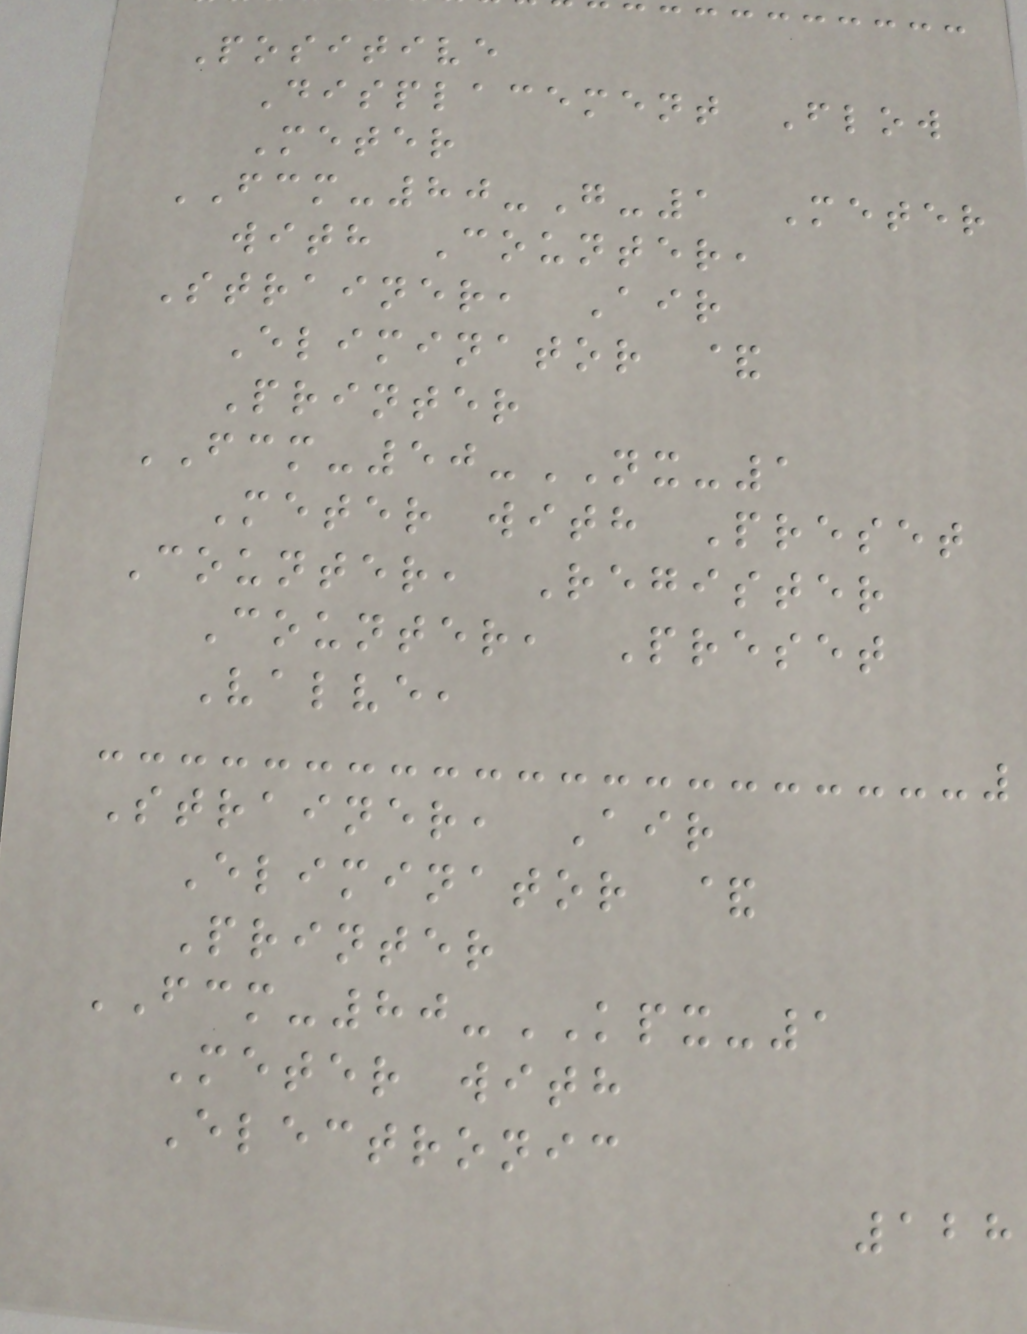Positive
Displacement Flow
Meter
FCM-80-G-1 Meter
with Counter,
Strainer, Air
Eliminator &
Printer
FCM-50-NX-1
Meter with Preset
Counter, Register
Counter, Preset
Valve,
Strainer, Air
Eliminator &
Printer
FCM-80-KPX-1
Meter with
Electronic
128
